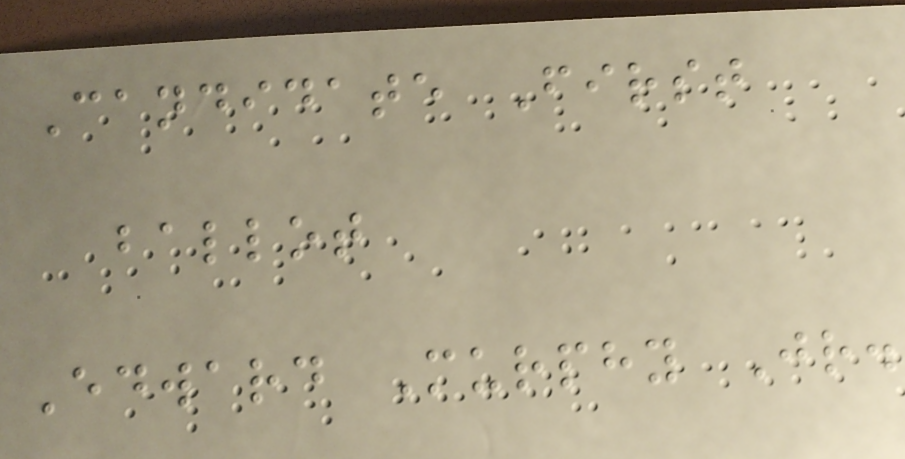Candidate First
ballot
Edward Murphy Jr.
